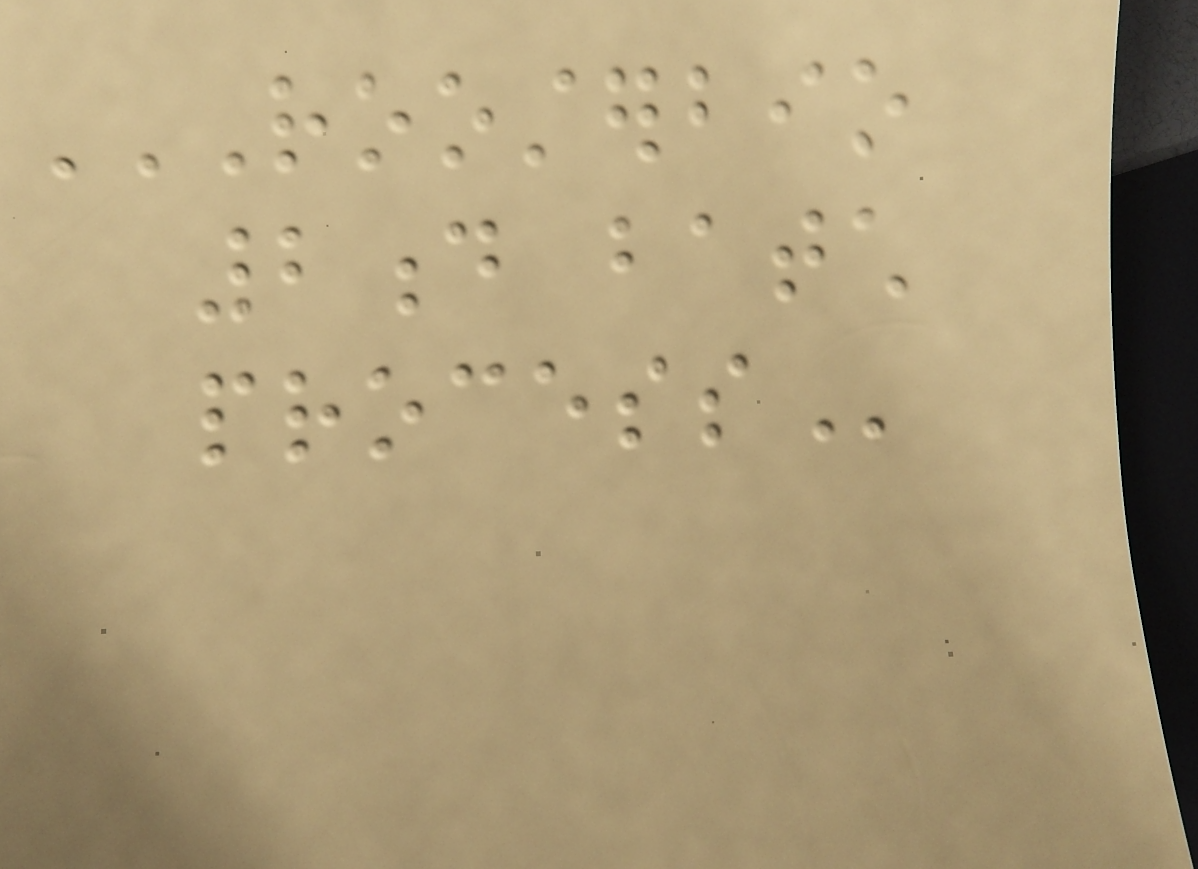ROOSTERBIO
2D BATCH
PROCESS
